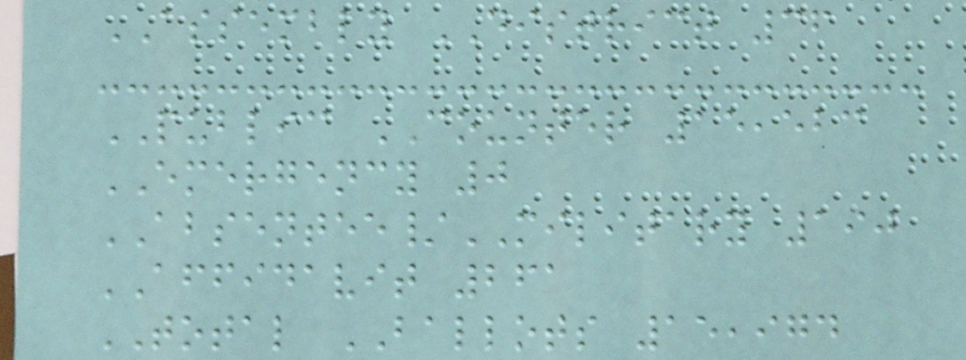ASSEMBLY DISTRICT 36
PUBLIC COUNTER 15,523
EMERGENCY 0
ABSENTEE/MILITARY 190
AFFIDAVIT 261
TOTAL BALLOTS 15,974
